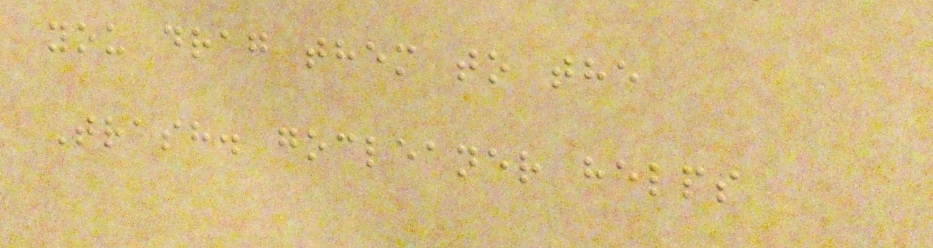you drag them to the
Trash. gocleaner helps
